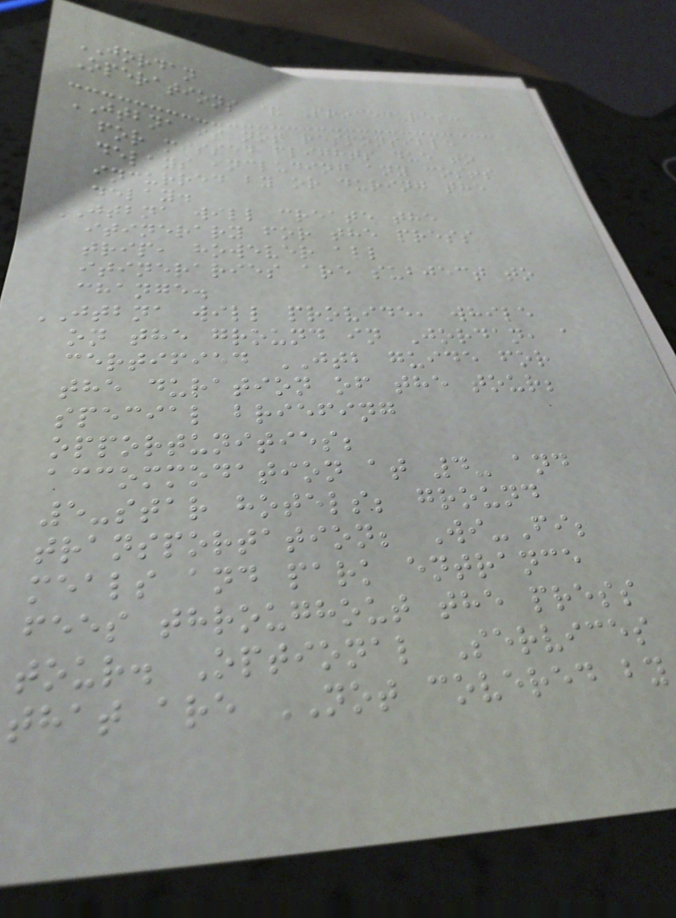JORDAN
Operations & Procedures:
JTBNA is not responsible
for missed flights due to
delays including any costs
incurred by or during the
delay.
JTBNA will create the
itinerary for the press
trip, however all
itineraries are subject to
change.
JTBNA will provide, while
on the ground in Jordan, a
certified JTB guide for
the duration of the tour;
special briefing
opportunities;
accommodation at 4- and
5-star hotels; ground
transportation; Wi-Fi;
meals and park entrance
fees throughout the press
tour. Optional Services
that are NOT covered by
